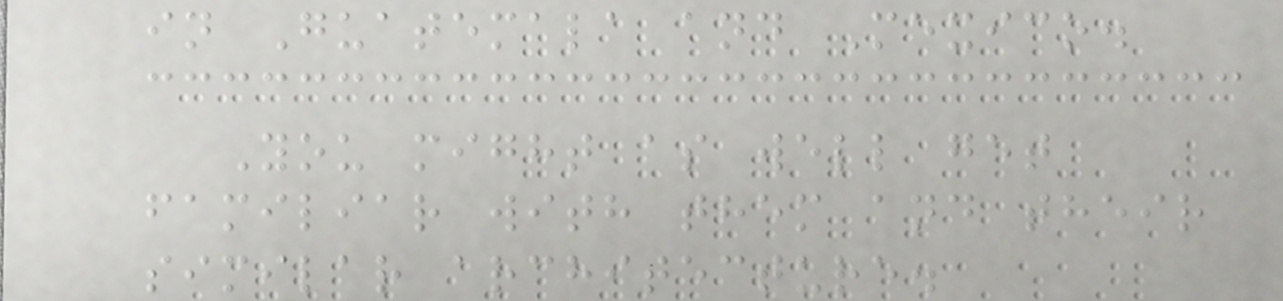in Guatemala and Mexico.
You might as well get
familiar with them and their
similar architecture.
